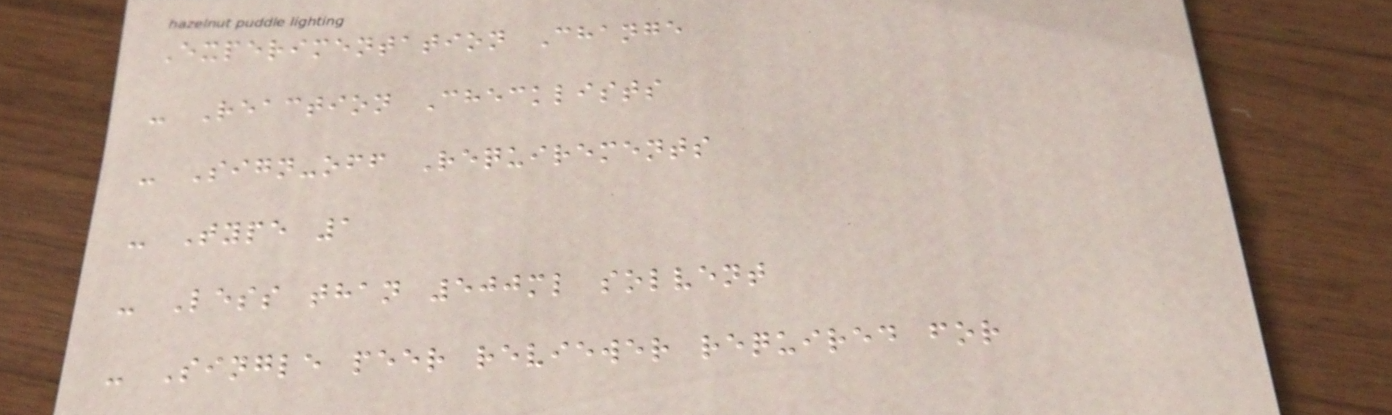Experimentation Change
- Reaction Checklists
- Sign-off Requirements
- Type 1
- Less than 500ml solvent
- Single peer reviewer required for
